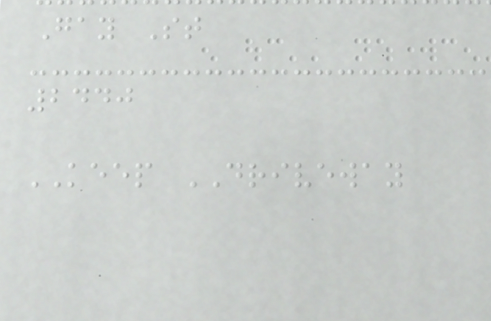Gay St
2440
KEEP DRIVEWAY
